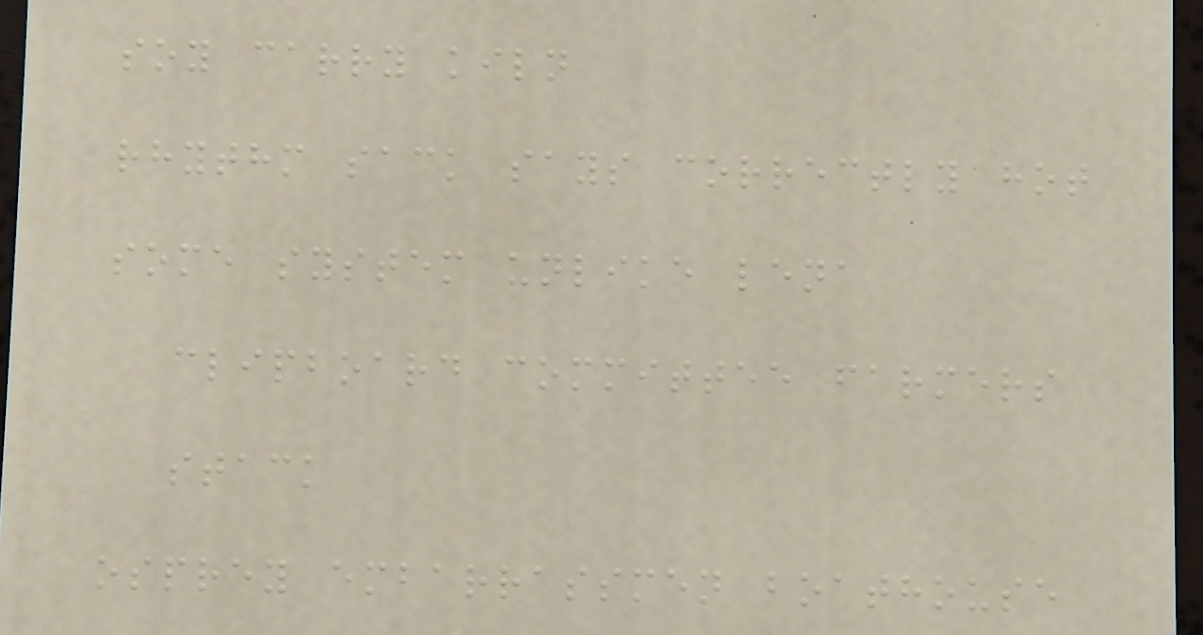soy carry kiln
rhythm sack says correctly hot
some system unlike lena
clipboard committee farmers
stack
osprey embarrassmen boathouse
